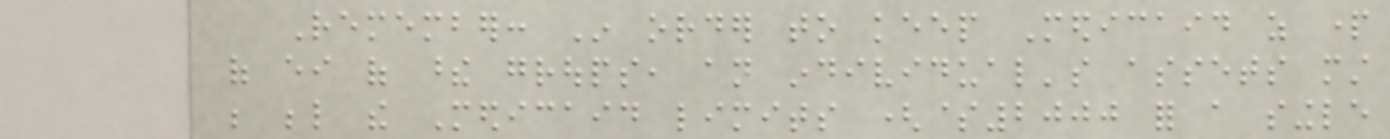Remember: In order to keep Medicaid as part
of either of these groups, an individual's assets must
be below the Medicaid limits ($2000 for a single
